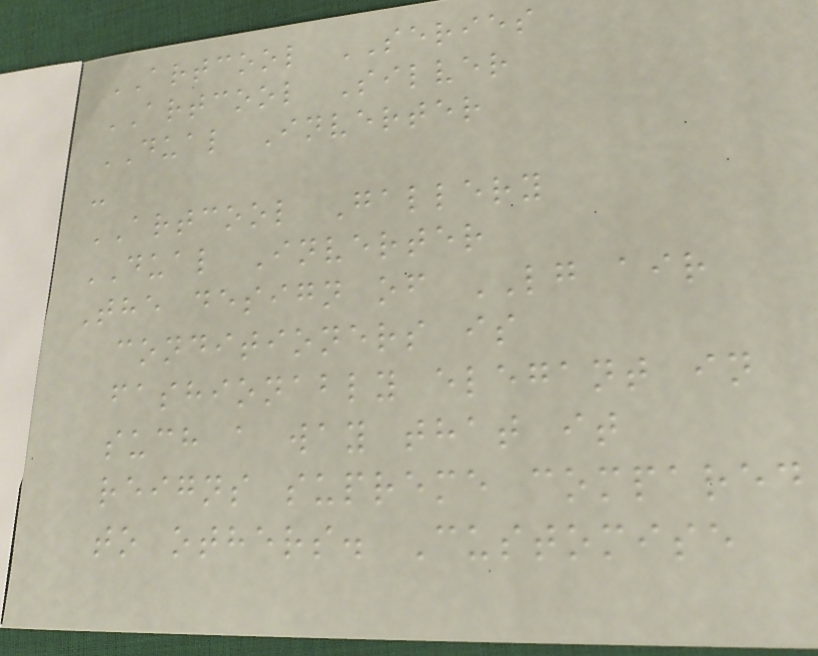ARTCOOL SERIES
ARTCOOL Silver
DUAL Inverter
-
ARTCOOL Gallery
DUAL Inverter
The design of LG air
conditioners is
fashionably elegant in
such a way that it
reigns supreme compared
to others. Customise
